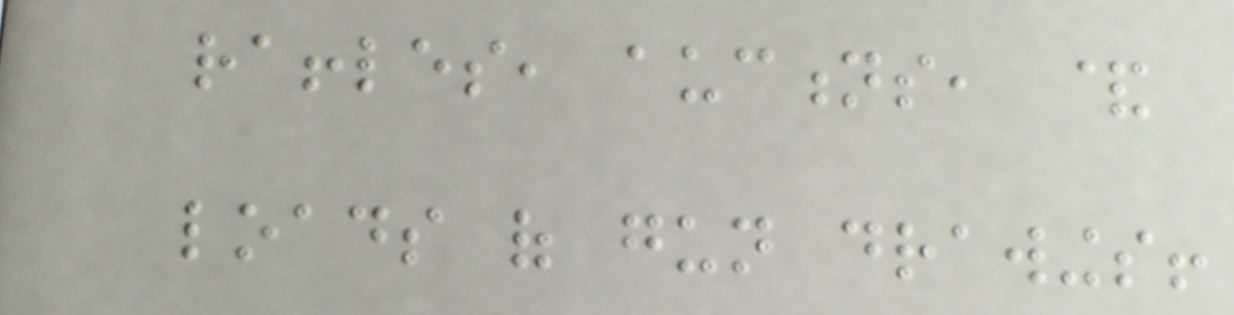raffles, auctions, &
loads of gun drawings!
